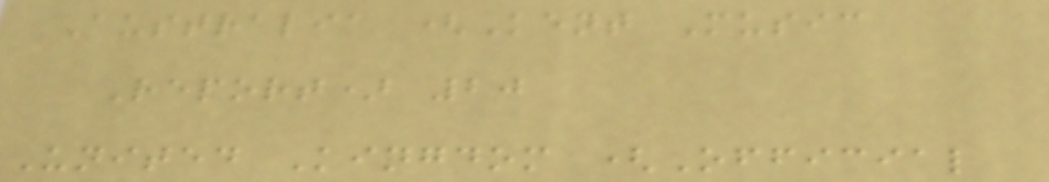Australia (Kent Music
Report) 20
United Kingdom (Official
